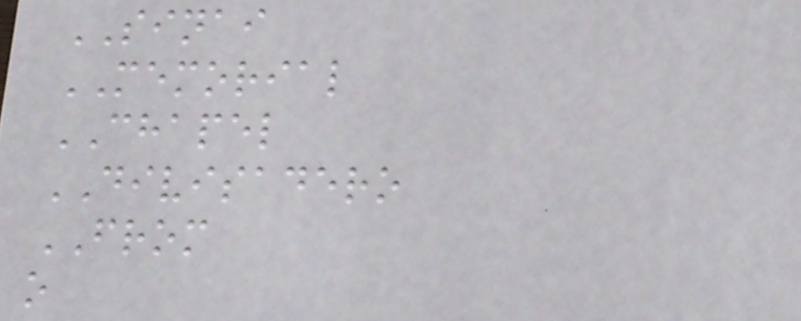SINAI
MEMORIAL
CHAPEL
DIVISADERO
FROM
o
